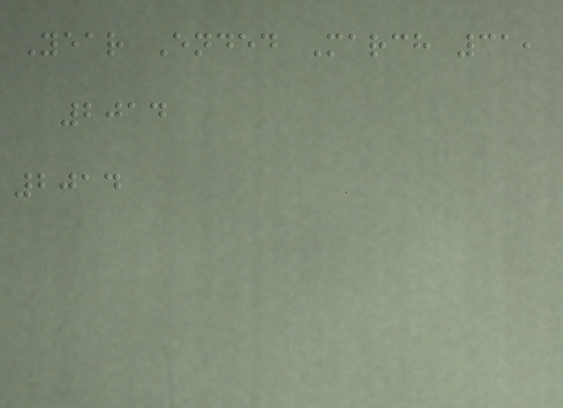Year Ended March 31,
2014
2014
